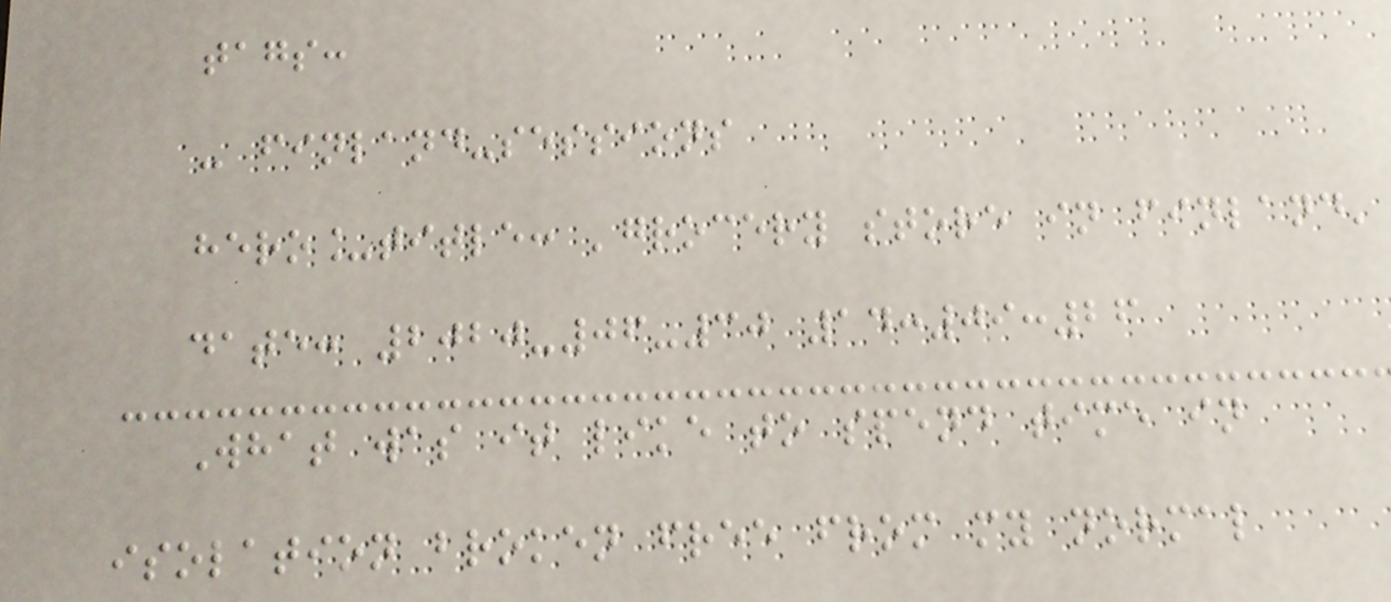tags:
- finland-sessions
hero_title: 'grocery store in finland'
date: 2020-06-30 14:09:26
What was it like to spend time in
isolation broken free from my normal
